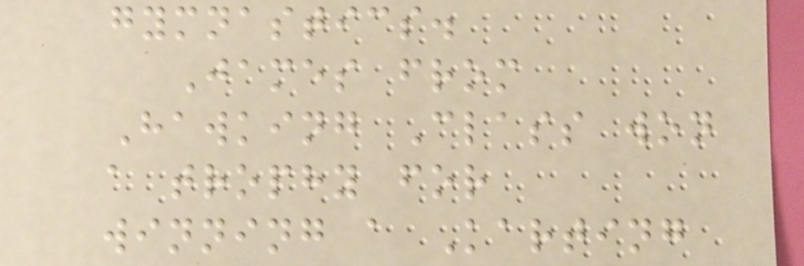gymnastics.
James from
Hawking Class won
a trophy for
winning a Karting
